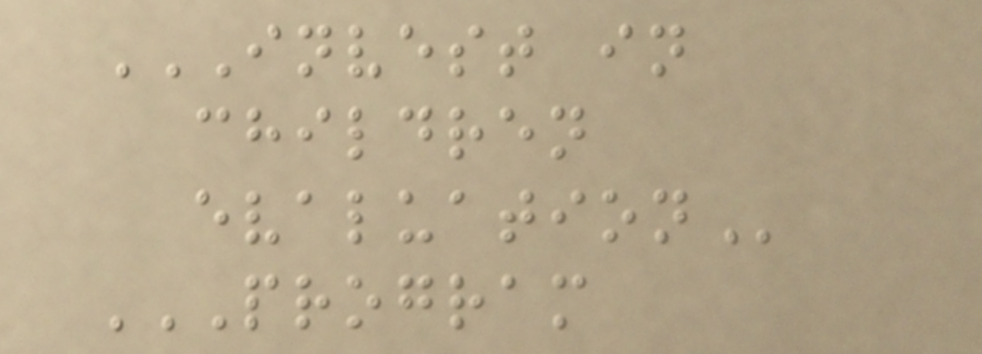INVEST IN
CHILDREN
EVALUATION
PROGRAM
